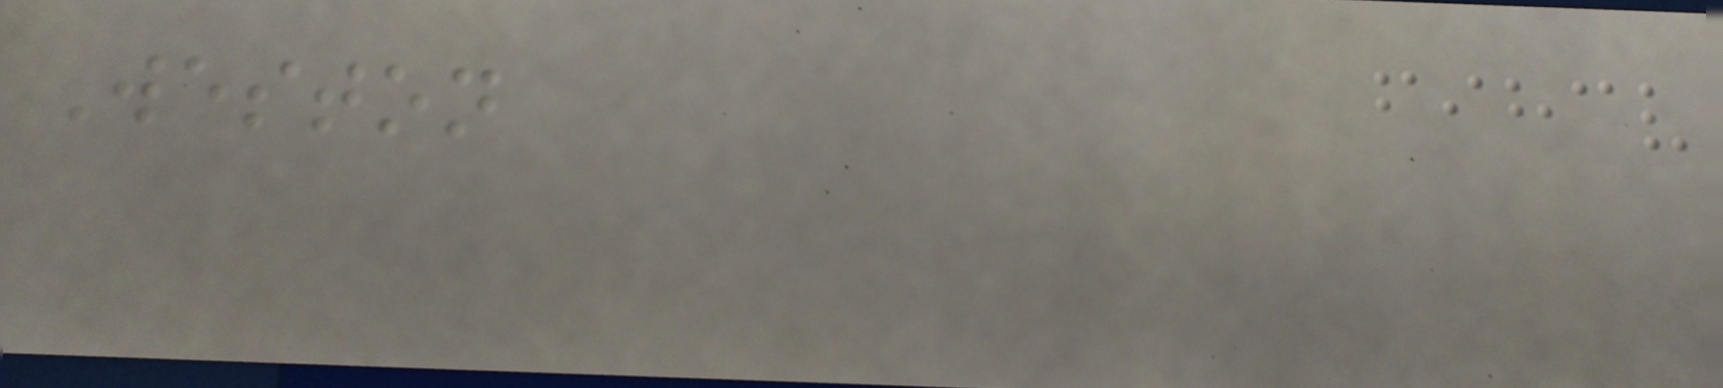Weston
